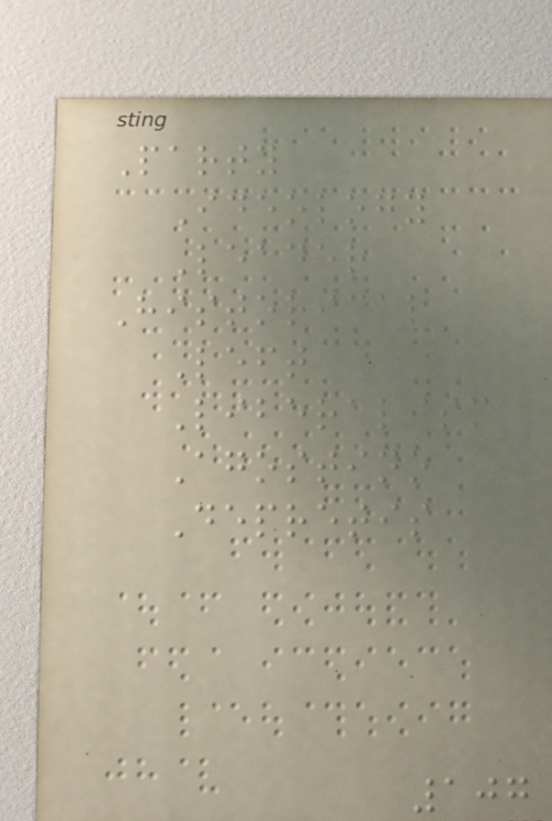Party
Ideology
Leader
Historical
Left
Liberalism
Agostino
Depretis
107
